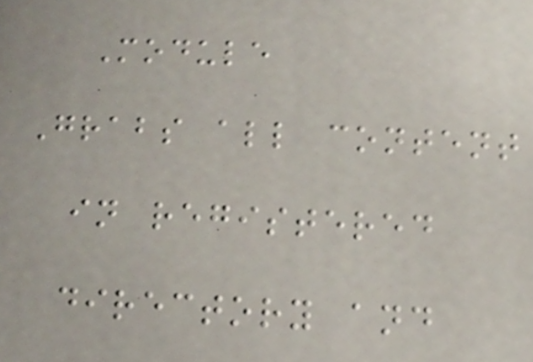Module
Grabs all content
in registered
directory and
